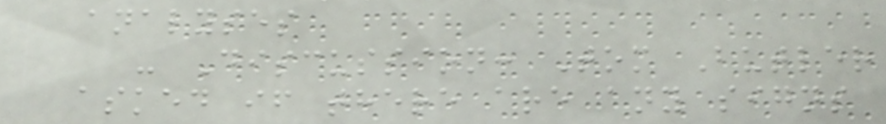analyses
- Discussion: Tom Butler
asked if there are any signs
